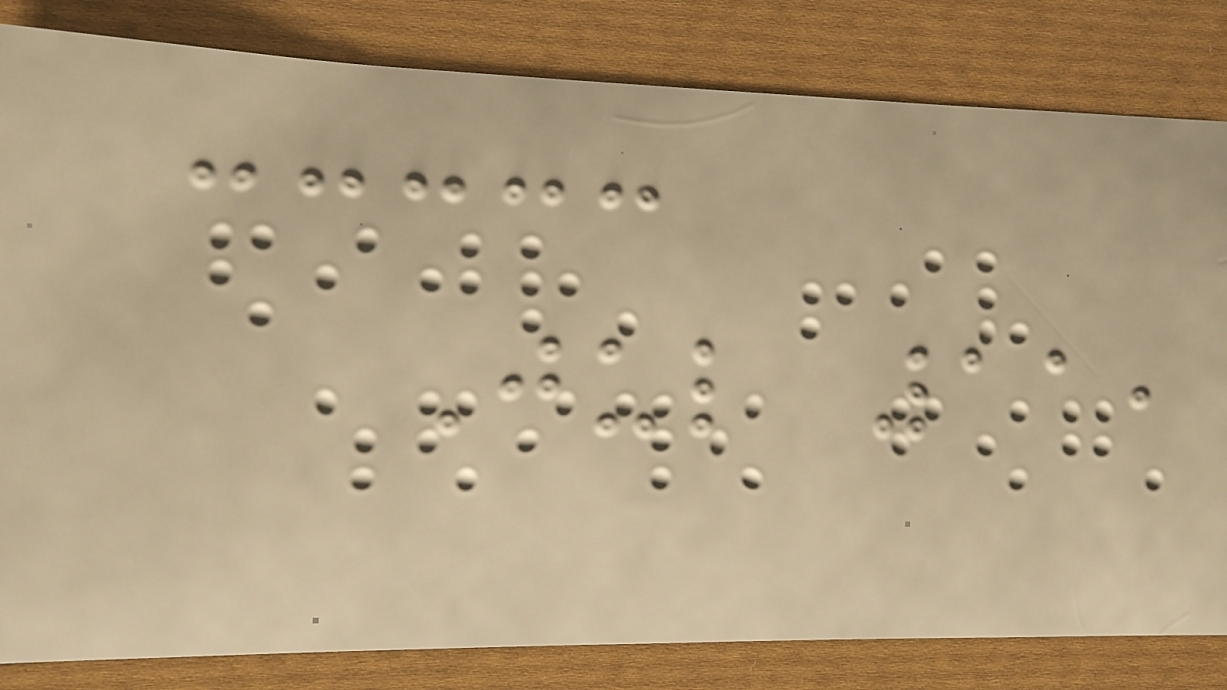Jul 11,
